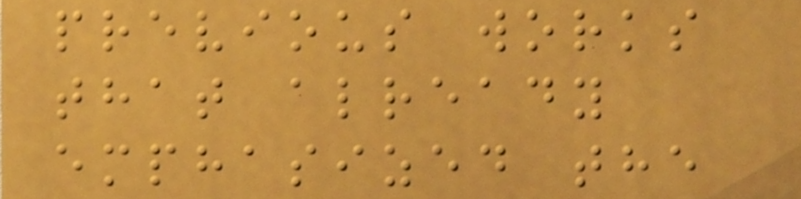previous works
that already
emphasized the
